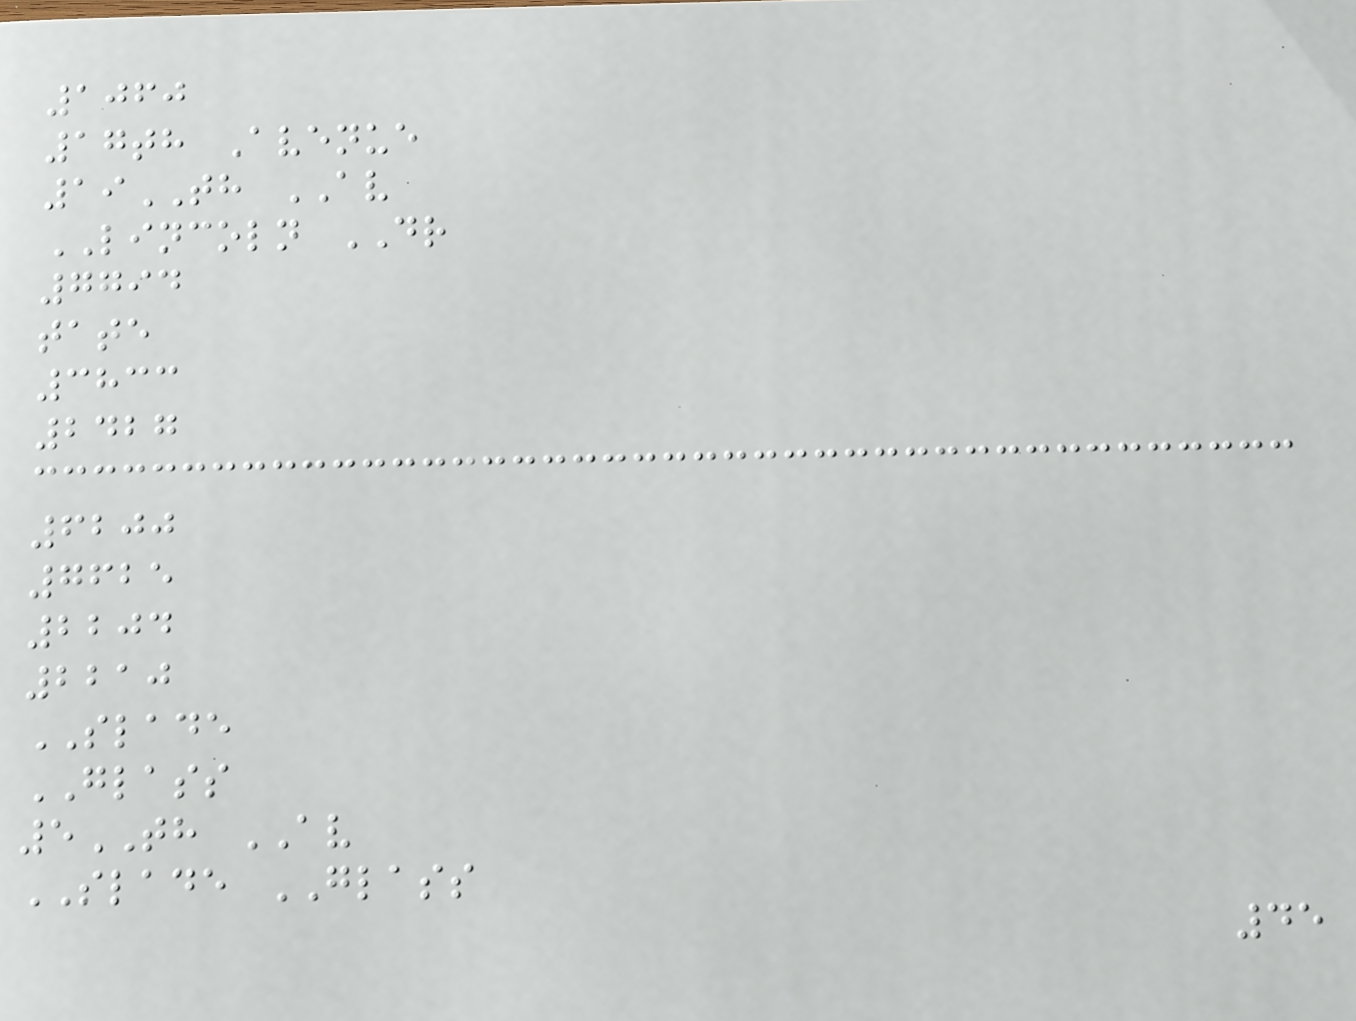1060
17th Avenue
19TH AV
LINCOLN DR
7794
tate
3833
2427
6200
7625
2204
2210
SLADE
GLASS
5TH AV
SLADE GLASS
45
